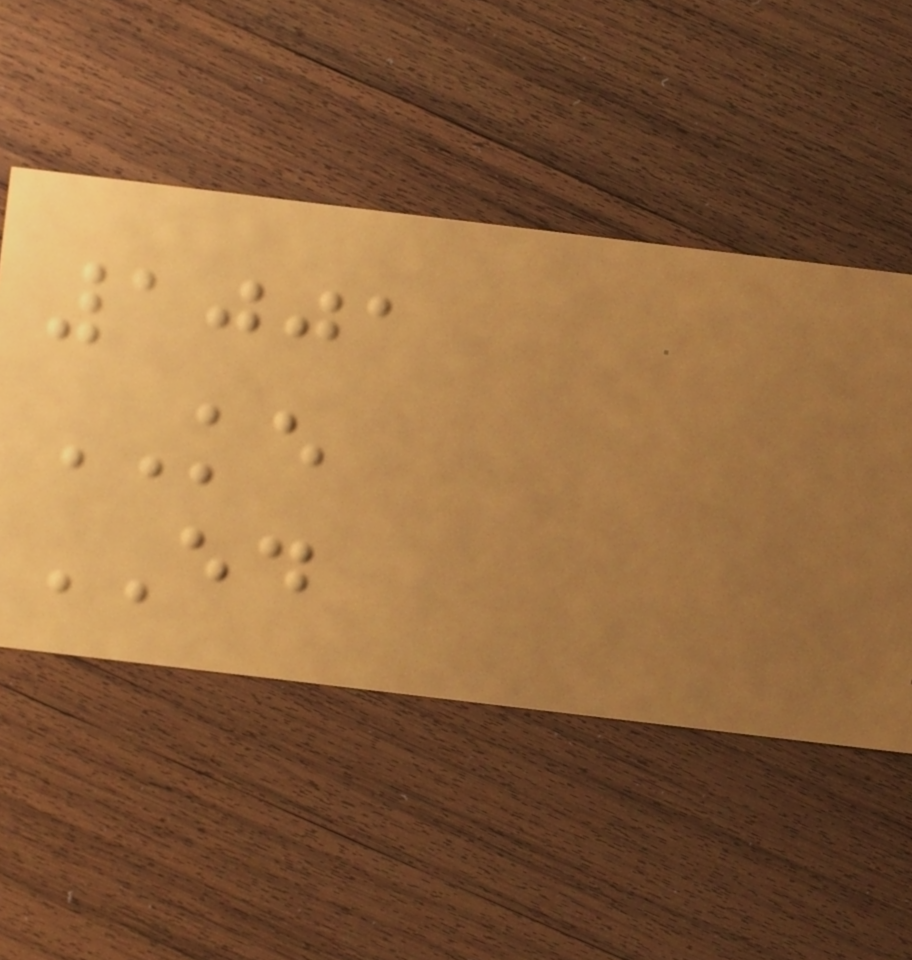1001
KE
ED
